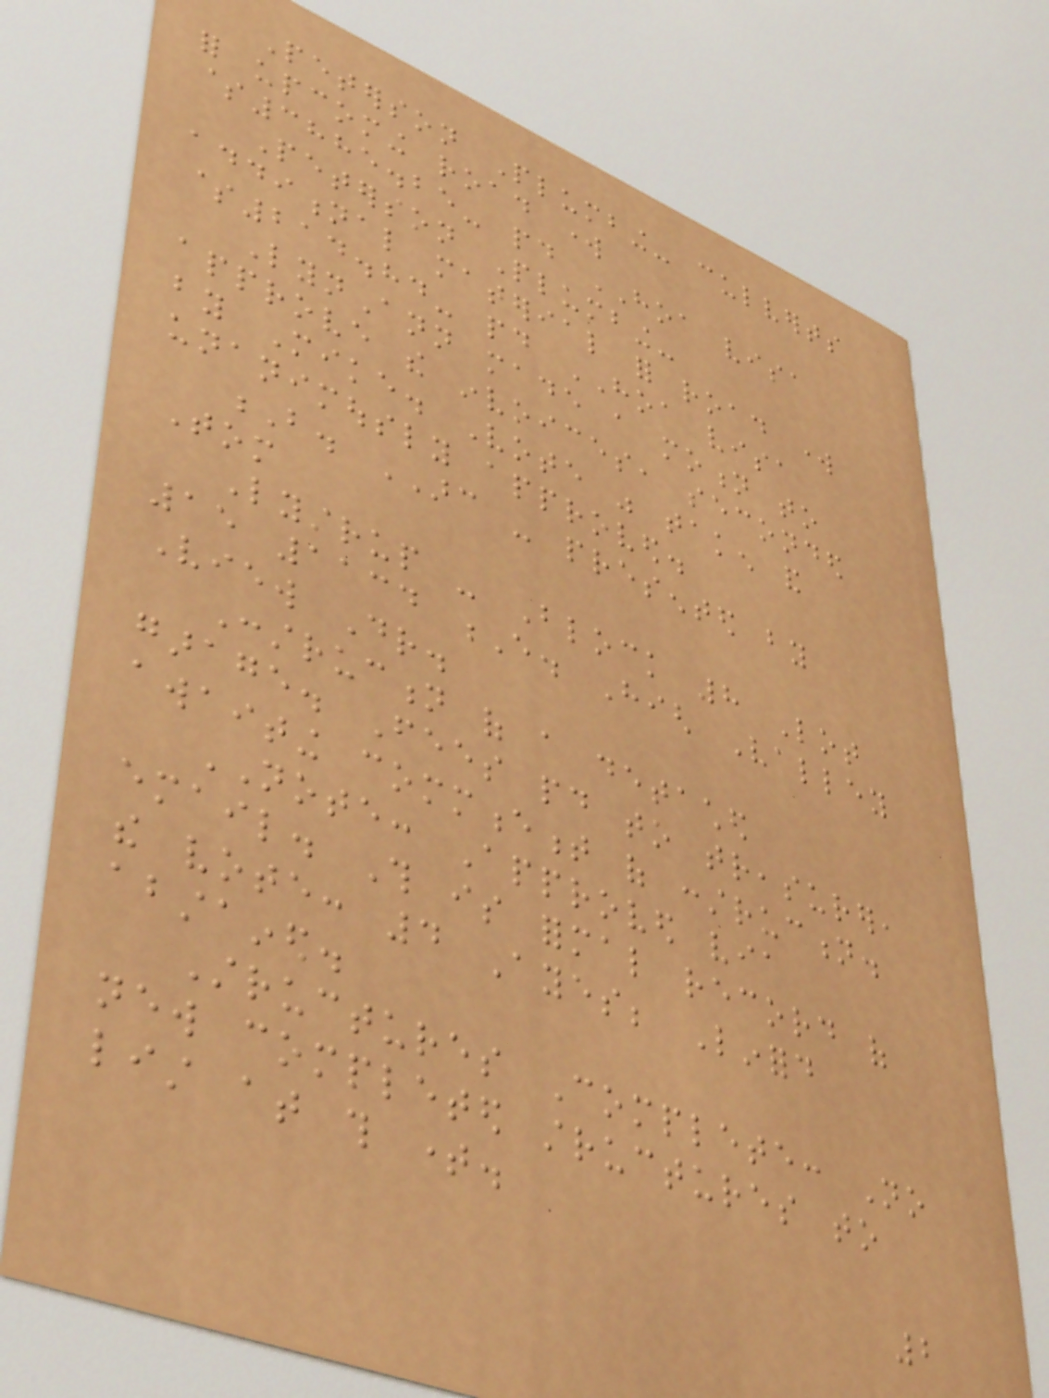Peterson Plumbing- culverts
for upcoming road work
$3885.25- paid HOA visa
Peterson Plumbing-
additional material for road work
$214.84- paid HOA visa
LynAnn made a motion to
approve the invoices, seconded
by Mike. Vote was taken and
unanimously approved.
B. ARC - presented by
Tom
Lystrup - Block 8 Lot
15 1134 E. High Valley
View Dr.
Construction of a detached
garage. Fees paid to treasurer,
awaiting commencement of construction.
NOTE: Approved via
email. This is formal record of
the vote: 4 Ayes; Linford
abstained.
Structures Complete: No
new completed structures to
list at this time.
2
